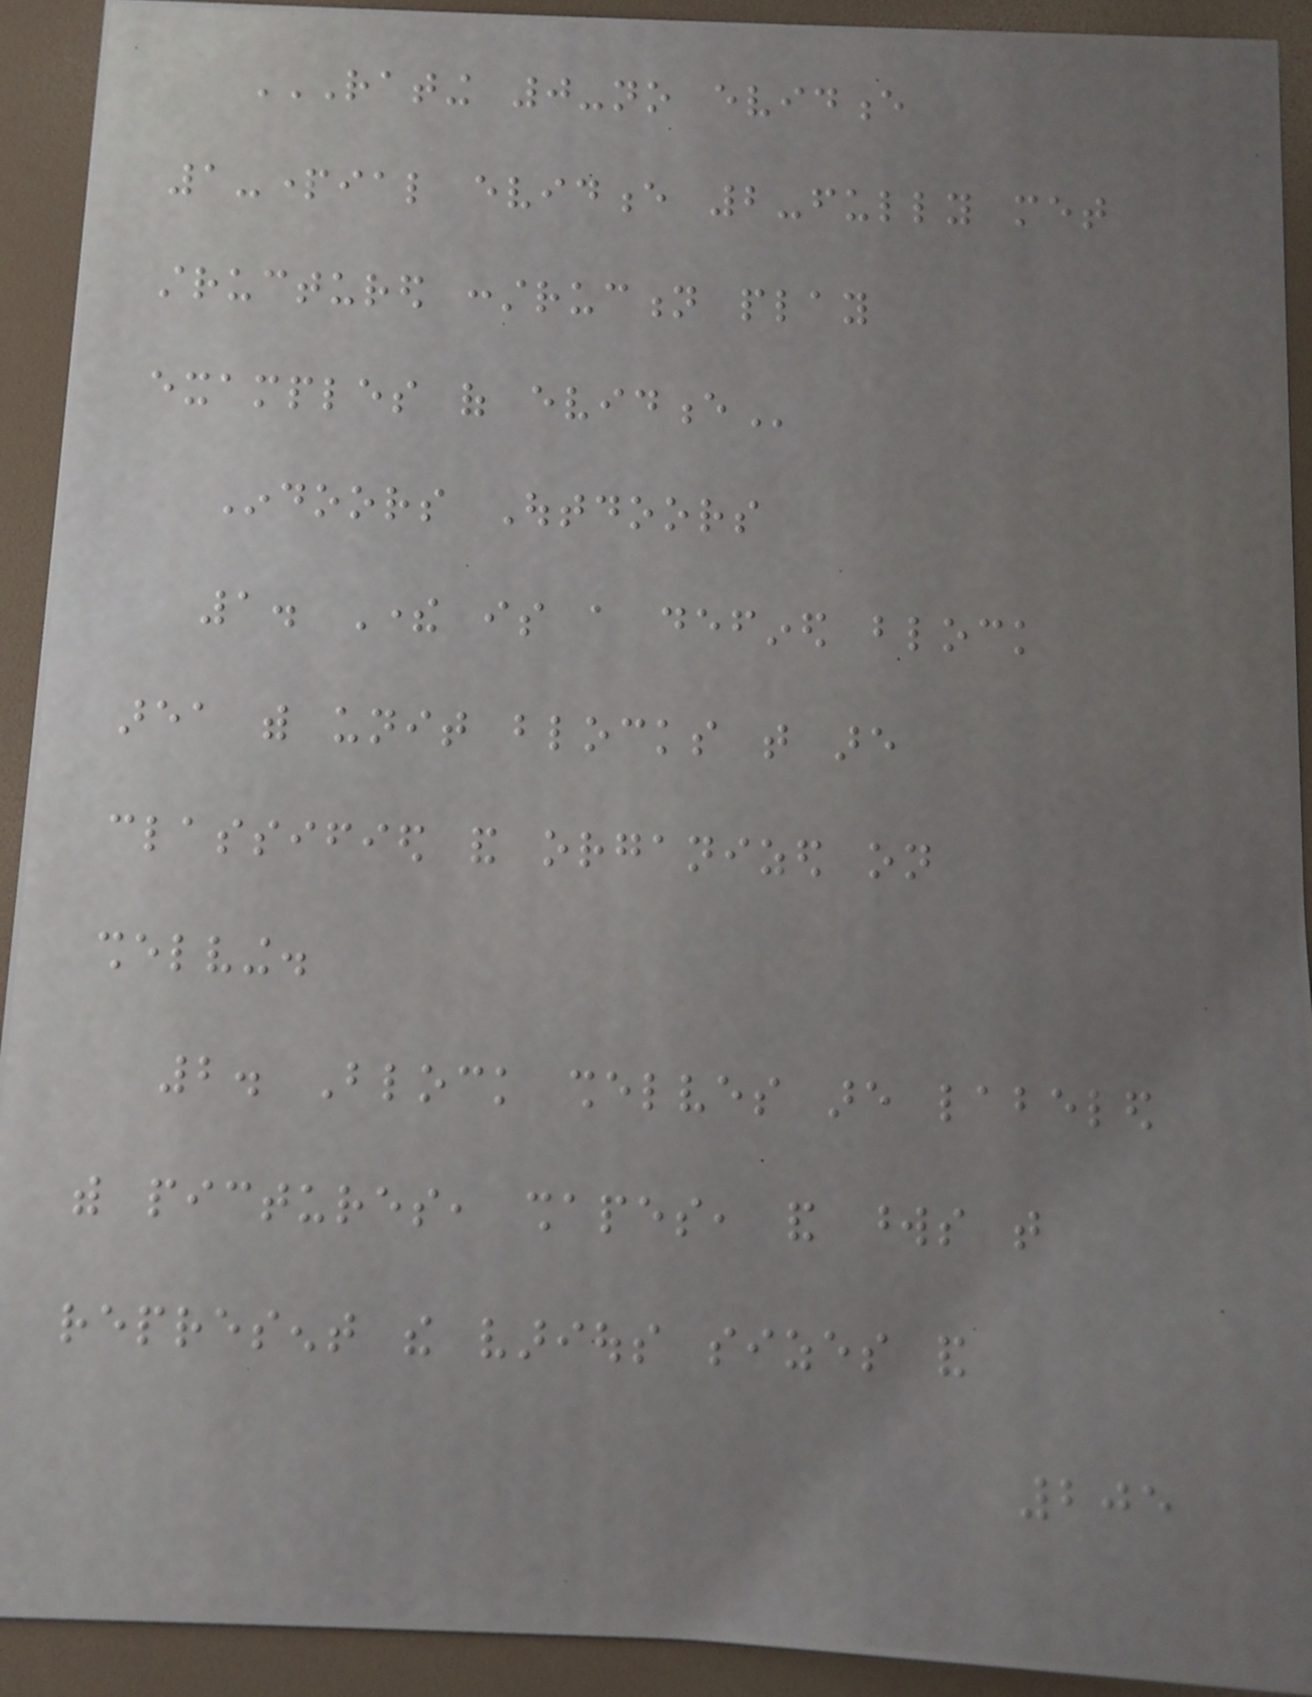RATING 0-NO EVIDENCE
1-PARTIAL EVIDENCE 2-FULLY MET
STRUCTURED CONSTRUCTION PLAY
EXAMPLES OF EVIDENCE
Indoors Outdoors
1. There is a defined block
area with unit blocks that are
classified and organized on
shelving.
2. Block shelves are labeled
with pictures, shapes, and words that
represent the various sizes and
205
